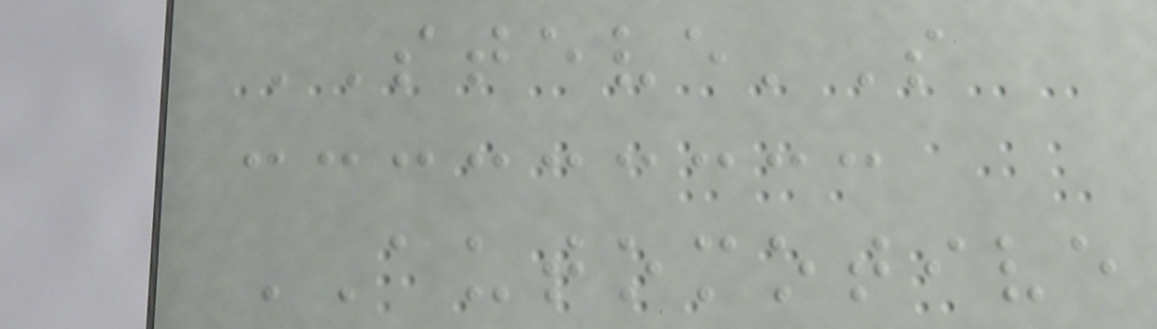STEVE'S
AUTOMOTIVE
